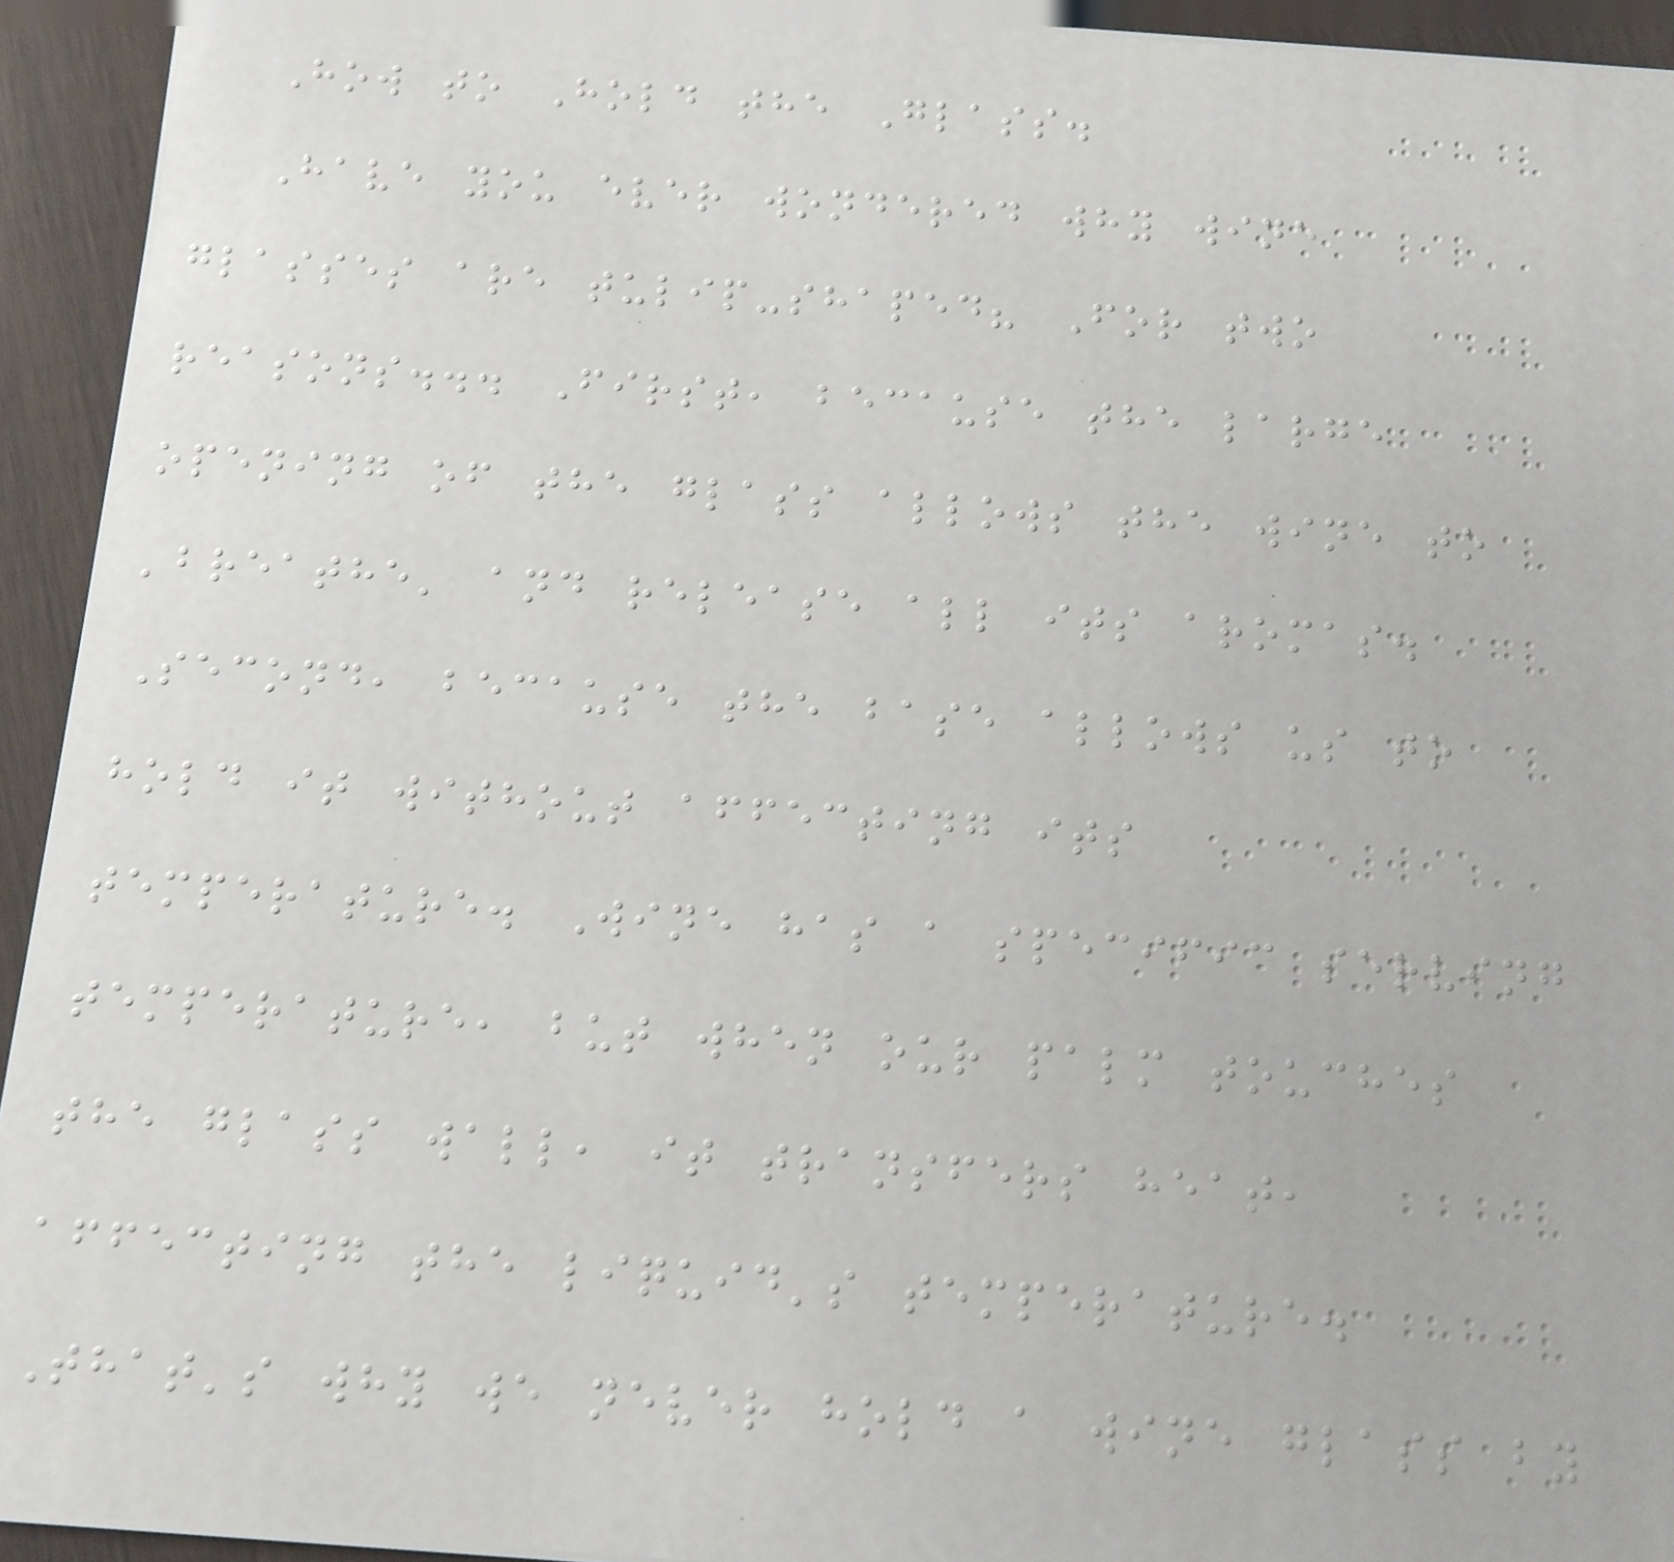How to Hold the Glass.
Have you ever wondered why wine
glasses are tulip-shaped? For two
reasons... First, because the large
opening of the glass allows the wine to
'breathe' and release all its aromas.
Second, because the base allows us to
hold it without affecting its
temperature. Wine has a specific serving
temperature, but when our palm touches
the glass wall, it transfers heat,
affecting the liquid's temperature.
That's why we never hold a wine glass by
